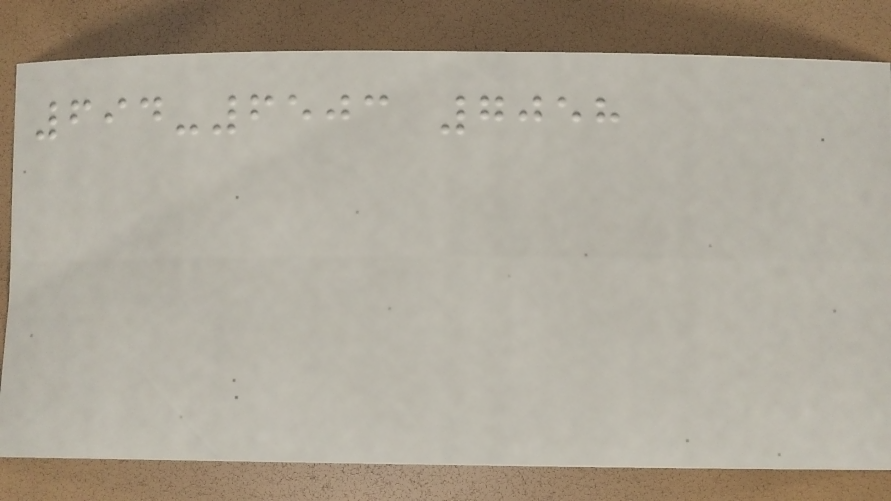694-6503 7058
